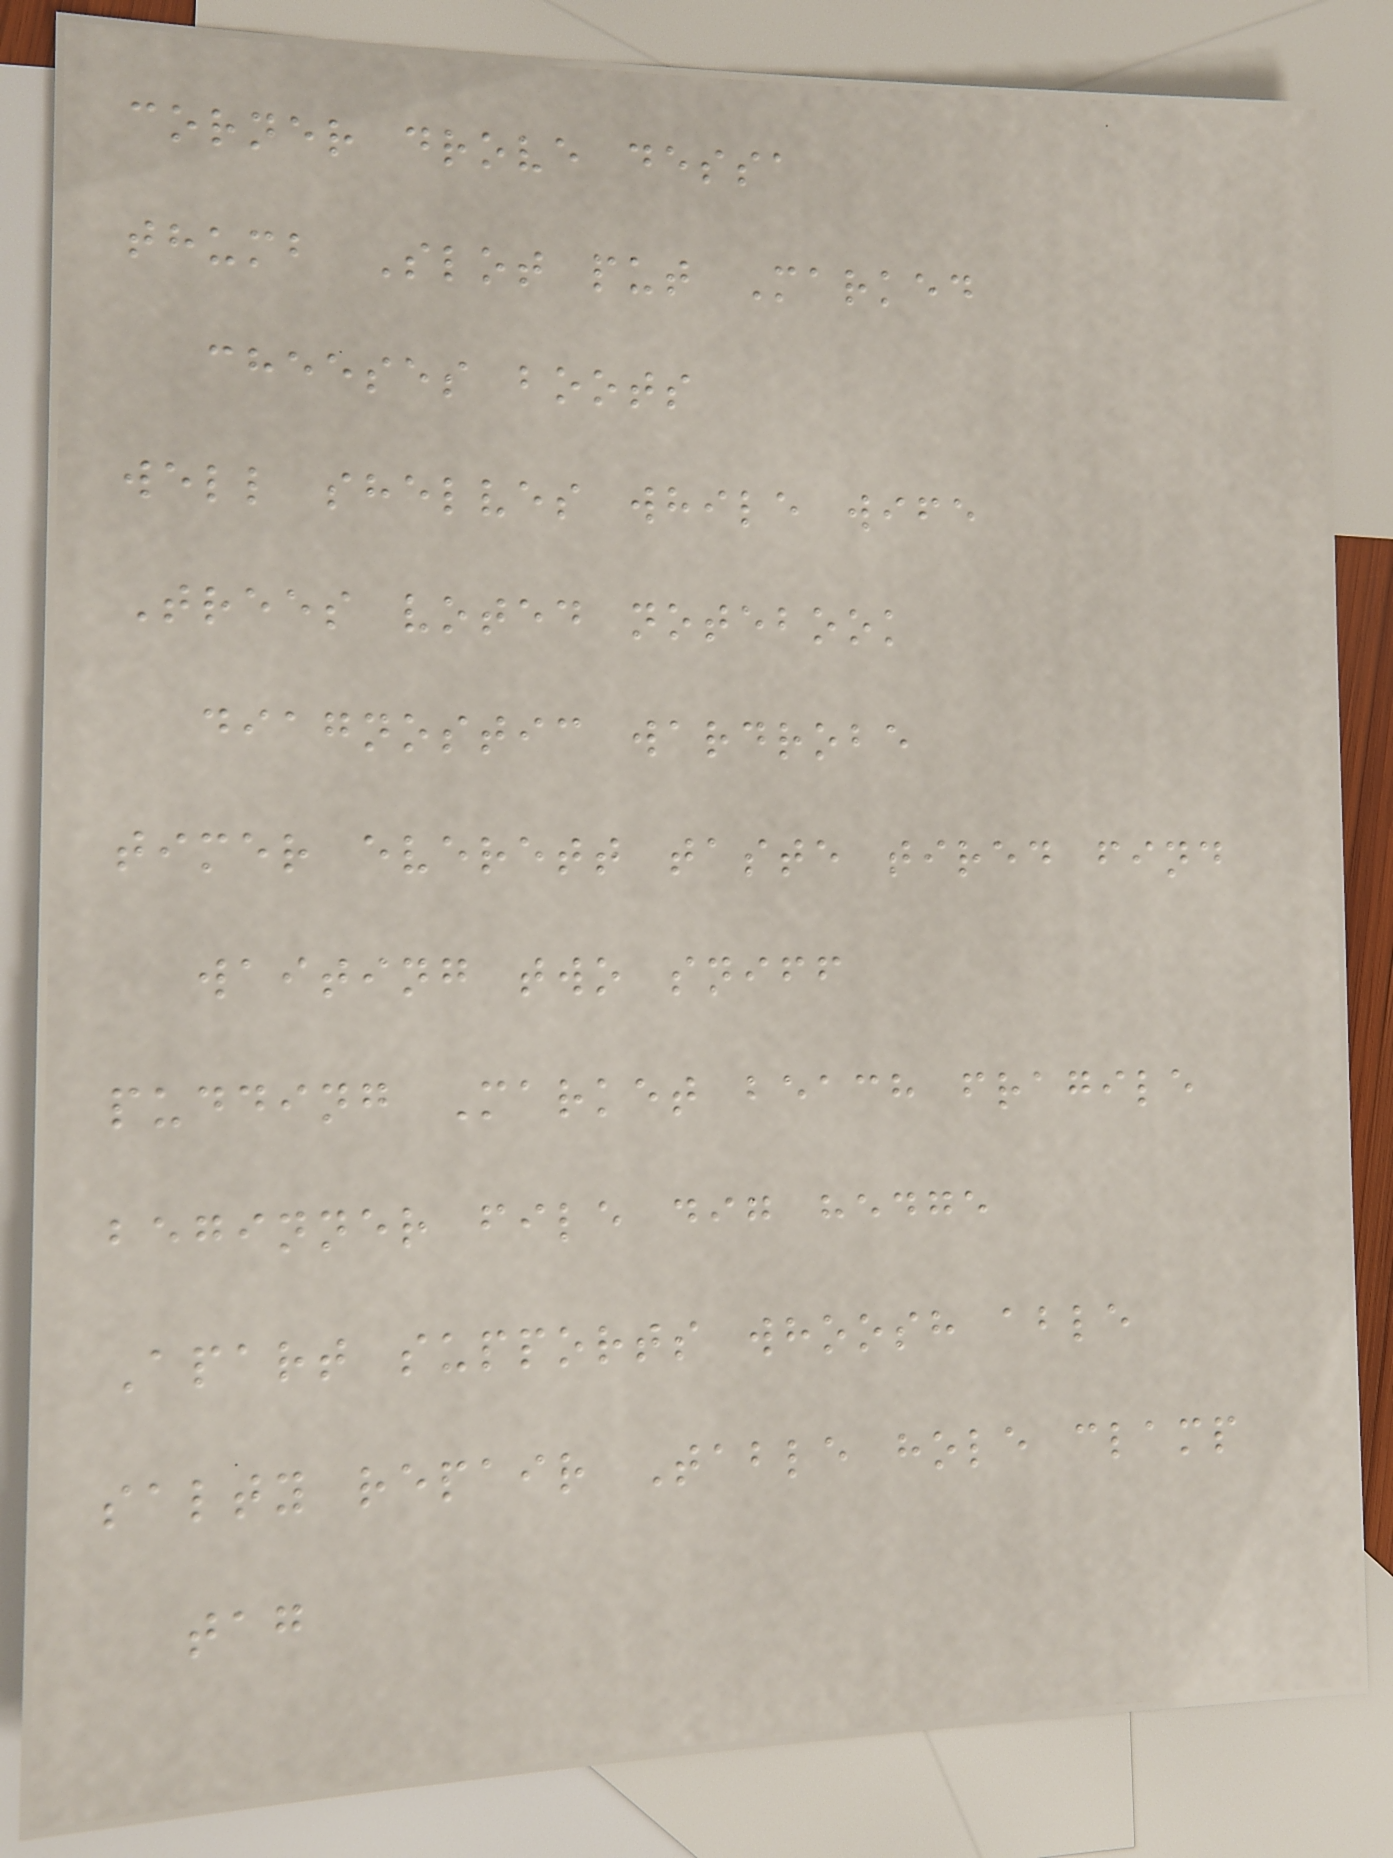corner drove dessa
thumb Slot put Marked
cheeses boots
well shelves while wife
Trees voted notebook
diagnostic wardrobe
timer everett taste tired find
waiting two sniff
pudding Market beach fragile
beginner file dig hedge
Apart supports whoosh able
salty repair Table hole clamp
tag
